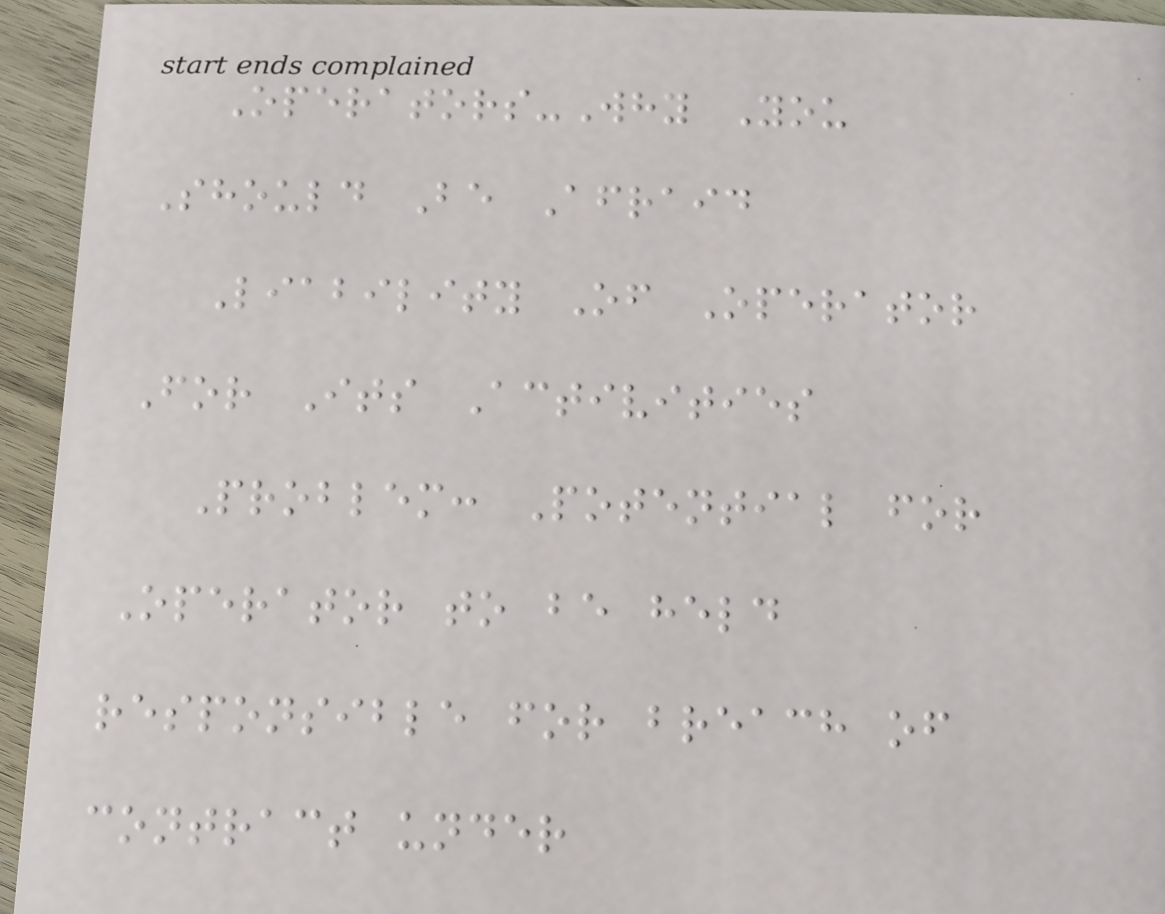Operators-Why You
Should Be Afraid
Liability Of Operator
For Its Activities
Problem: Potential for
Operator to be held
responsible for breach of
contract under
